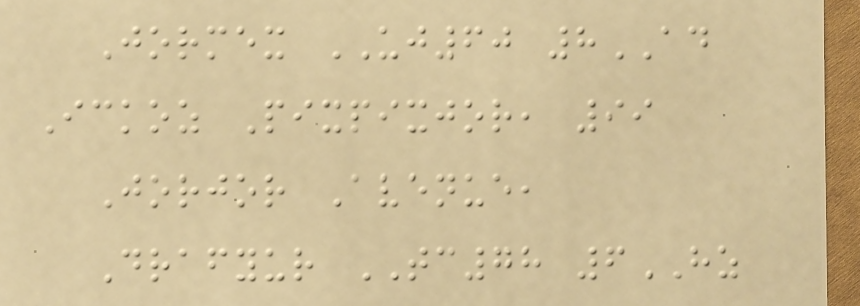Jormex UJ60 8AD
Ickoz Pixpixjor, 99
Jorjor Avenue,
Drafyur TC78 6HZ
